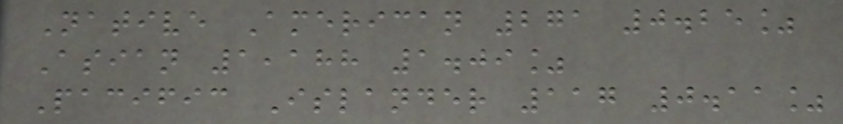Native American 271 0.25%
Asian 1,188 1.09%
Pacific Islander 117 0.11%
